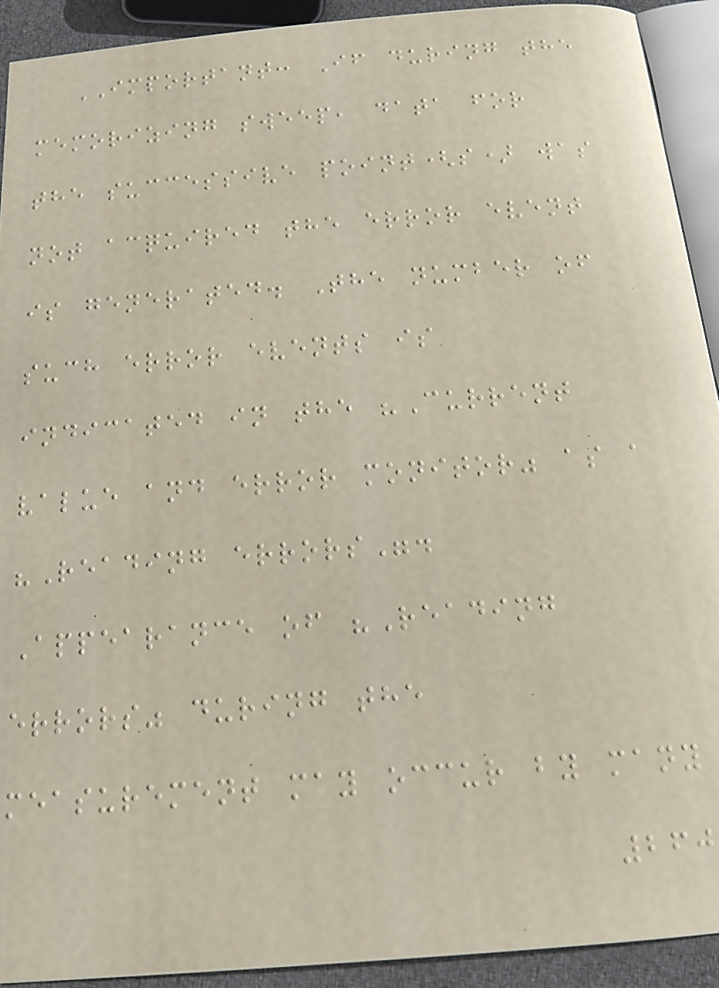IMPORTANT: If during the
memorizing sweep, data for
the successive point(s) was
not acquired the error event
is generated. The number of
such error events is
indicated in the "Current
value and error monitor" as a
"Reading errors".
Appearance of "Reading
errors" during the
measurement may occur by many
260
